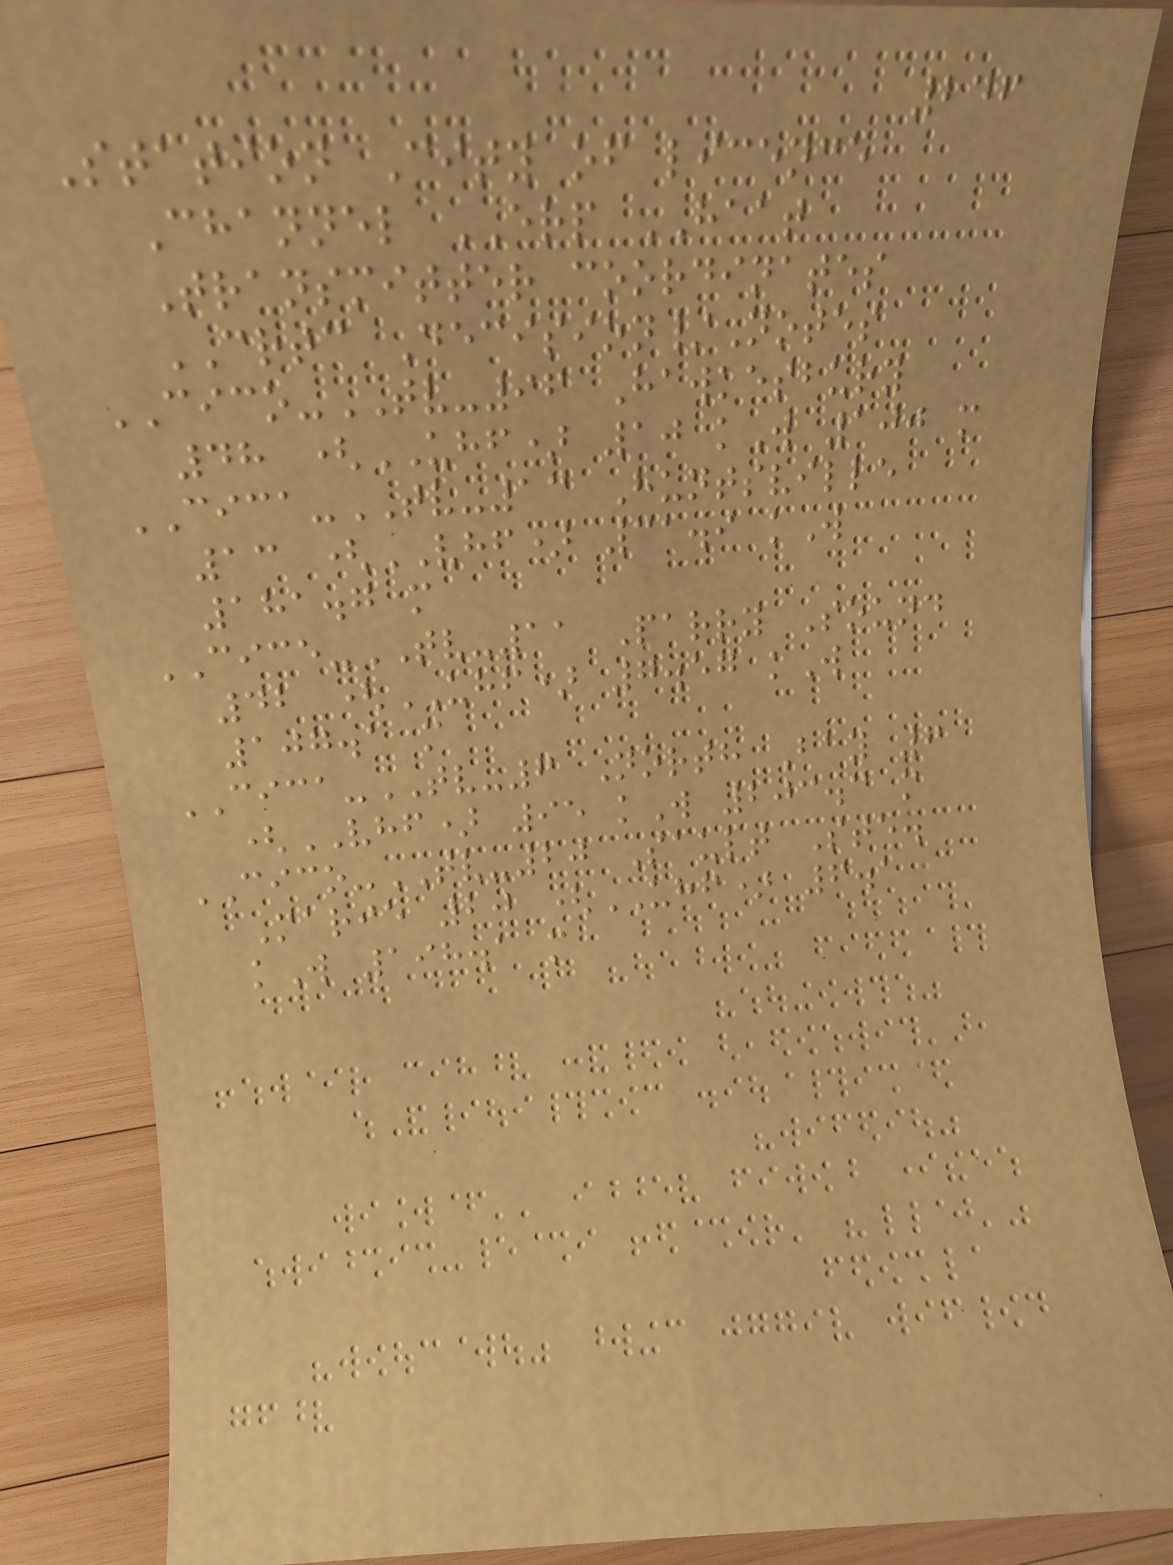246
Station City of licence
Channel ERP HAAT
Transmitter coordinates
CRTC Decision/Notes
CICO-TV-96 Hawkesbury
48 (UHF) 10 kW 100 m
CICA-TV-13 Huntsville
13 (VHF) 31.9 kW
181.7 m
CICE-TV-11 Parry Sound
42 (UHF) 7.57 kW
107.1 m
CICA-TV-6 North Bay 6
(VHF) 95 kW 203.3 m
CICO-TV-20 Sault Ste.
Marie 20 (UHF) 6.1
kW 198.1 m
